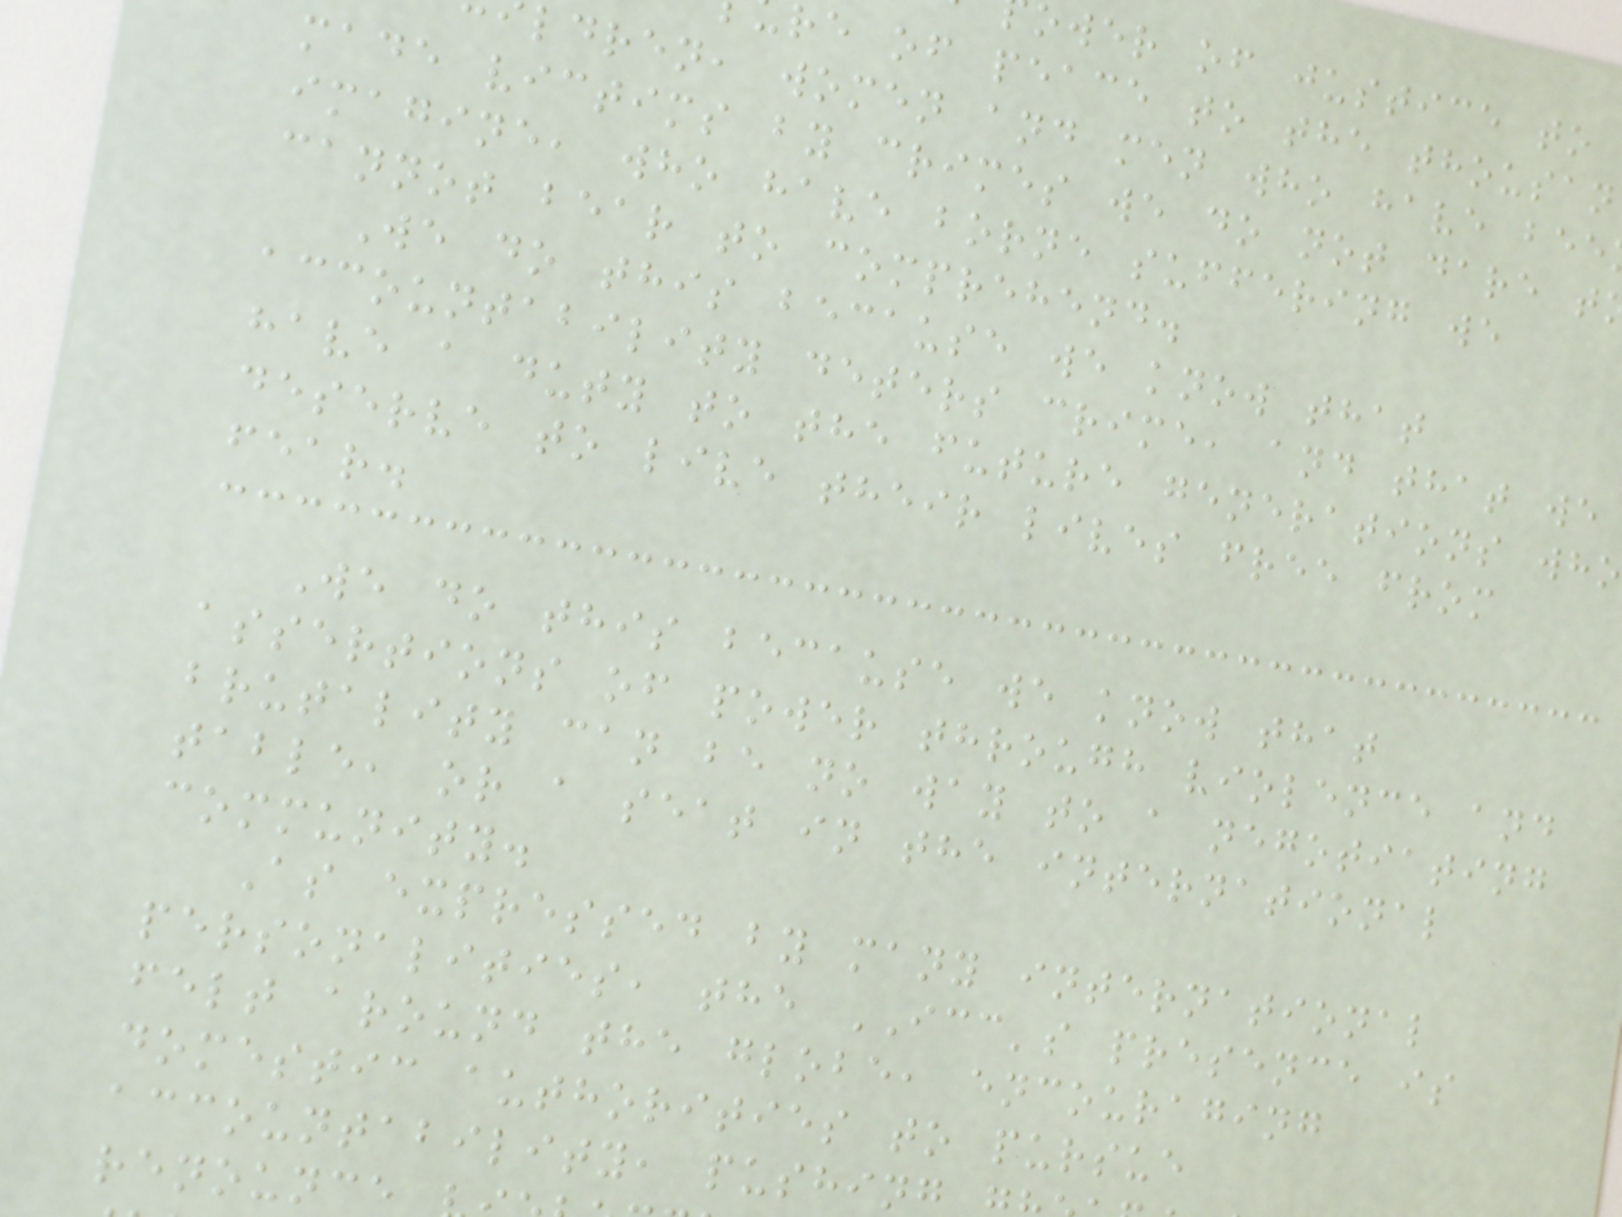ower of justice to
re of peace to the thousan
ldren, women and men who have bee
made victims by crimes we do not dare t
imagine, who have borne suffering we
cannot bear to comprehend.
We do this because we know that
accountability deters crime, and that we
have a duty to the future generations who
deserve to live their lives free from
fear.
We do this because we know that
assertions of power through violence and
brutality can be no way to a negotiating
table, or a seat in the international
community.
As expressed by many international
personalities, the ICC's presence is
felt around the globe, encouraging
domestic authorities to pursue
accountability, pushing
